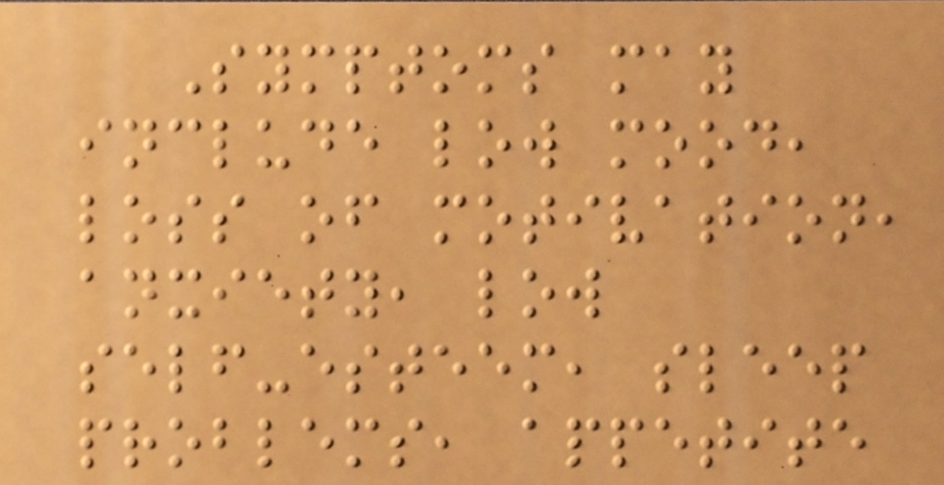Symptoms may
include low mood,
loss of motivation,
anxiety, low
self-esteem, sleep
problems, appetite
